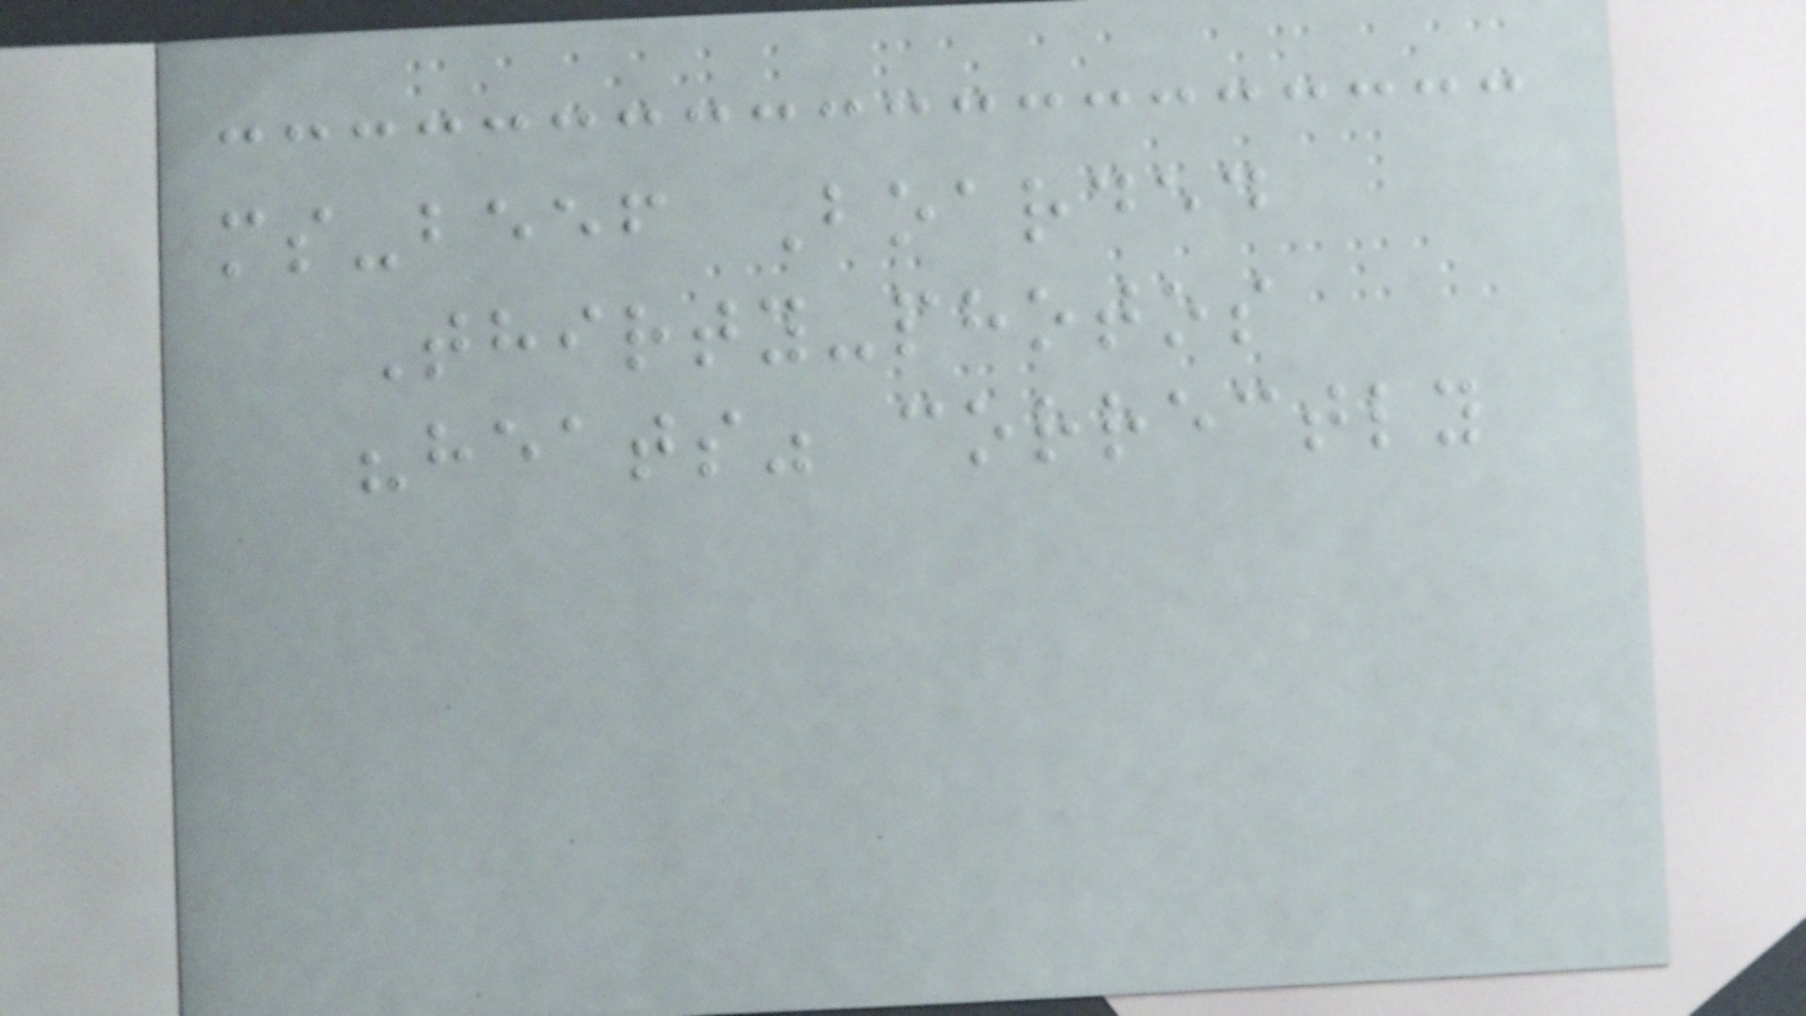ms-beef Boarded
Thirty-photos
"heats" correctly
